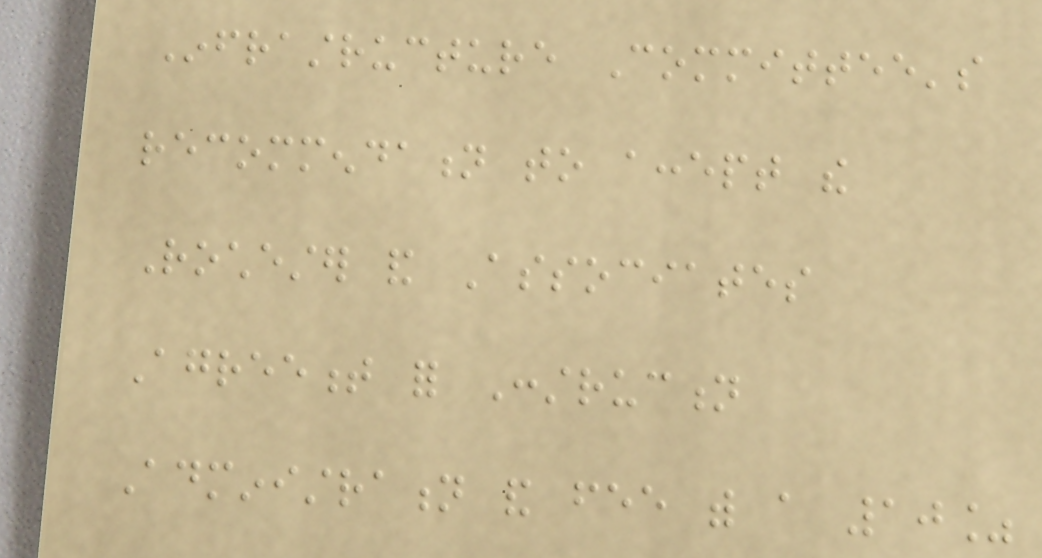Infrastructure Committee's
recommendation to accept the
Rochester and Associates
Agreement for Construction
Administration and fee with a 10%
